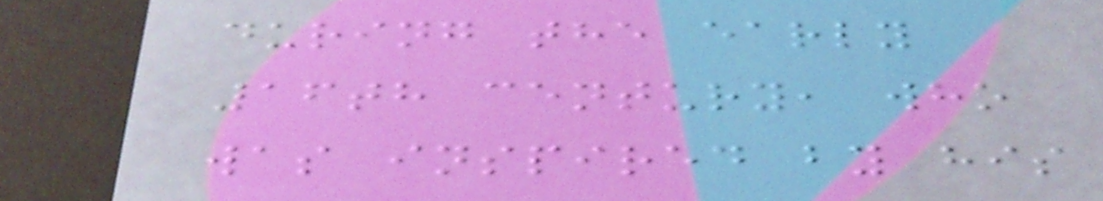during the early
16th century, who
was inspired by his
